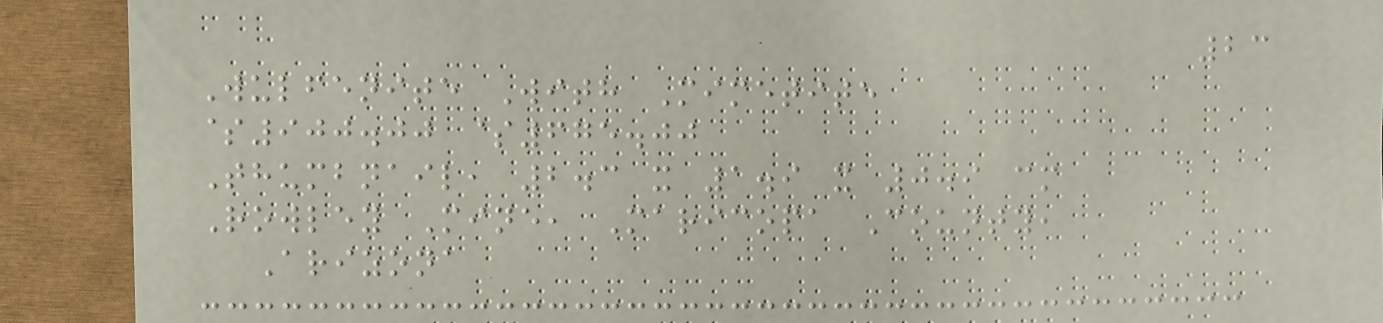23
Wulfenite With Mimetite
$900.00 $675.00
Thumbnail, 2.3 x 1.9 x 0.9 cm
Rowley Mine, Maricopa County,
Arizona
